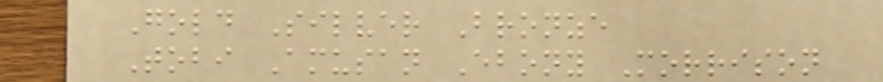Gold Silver Bronze
Tobi Amusan Ebony Morrison
